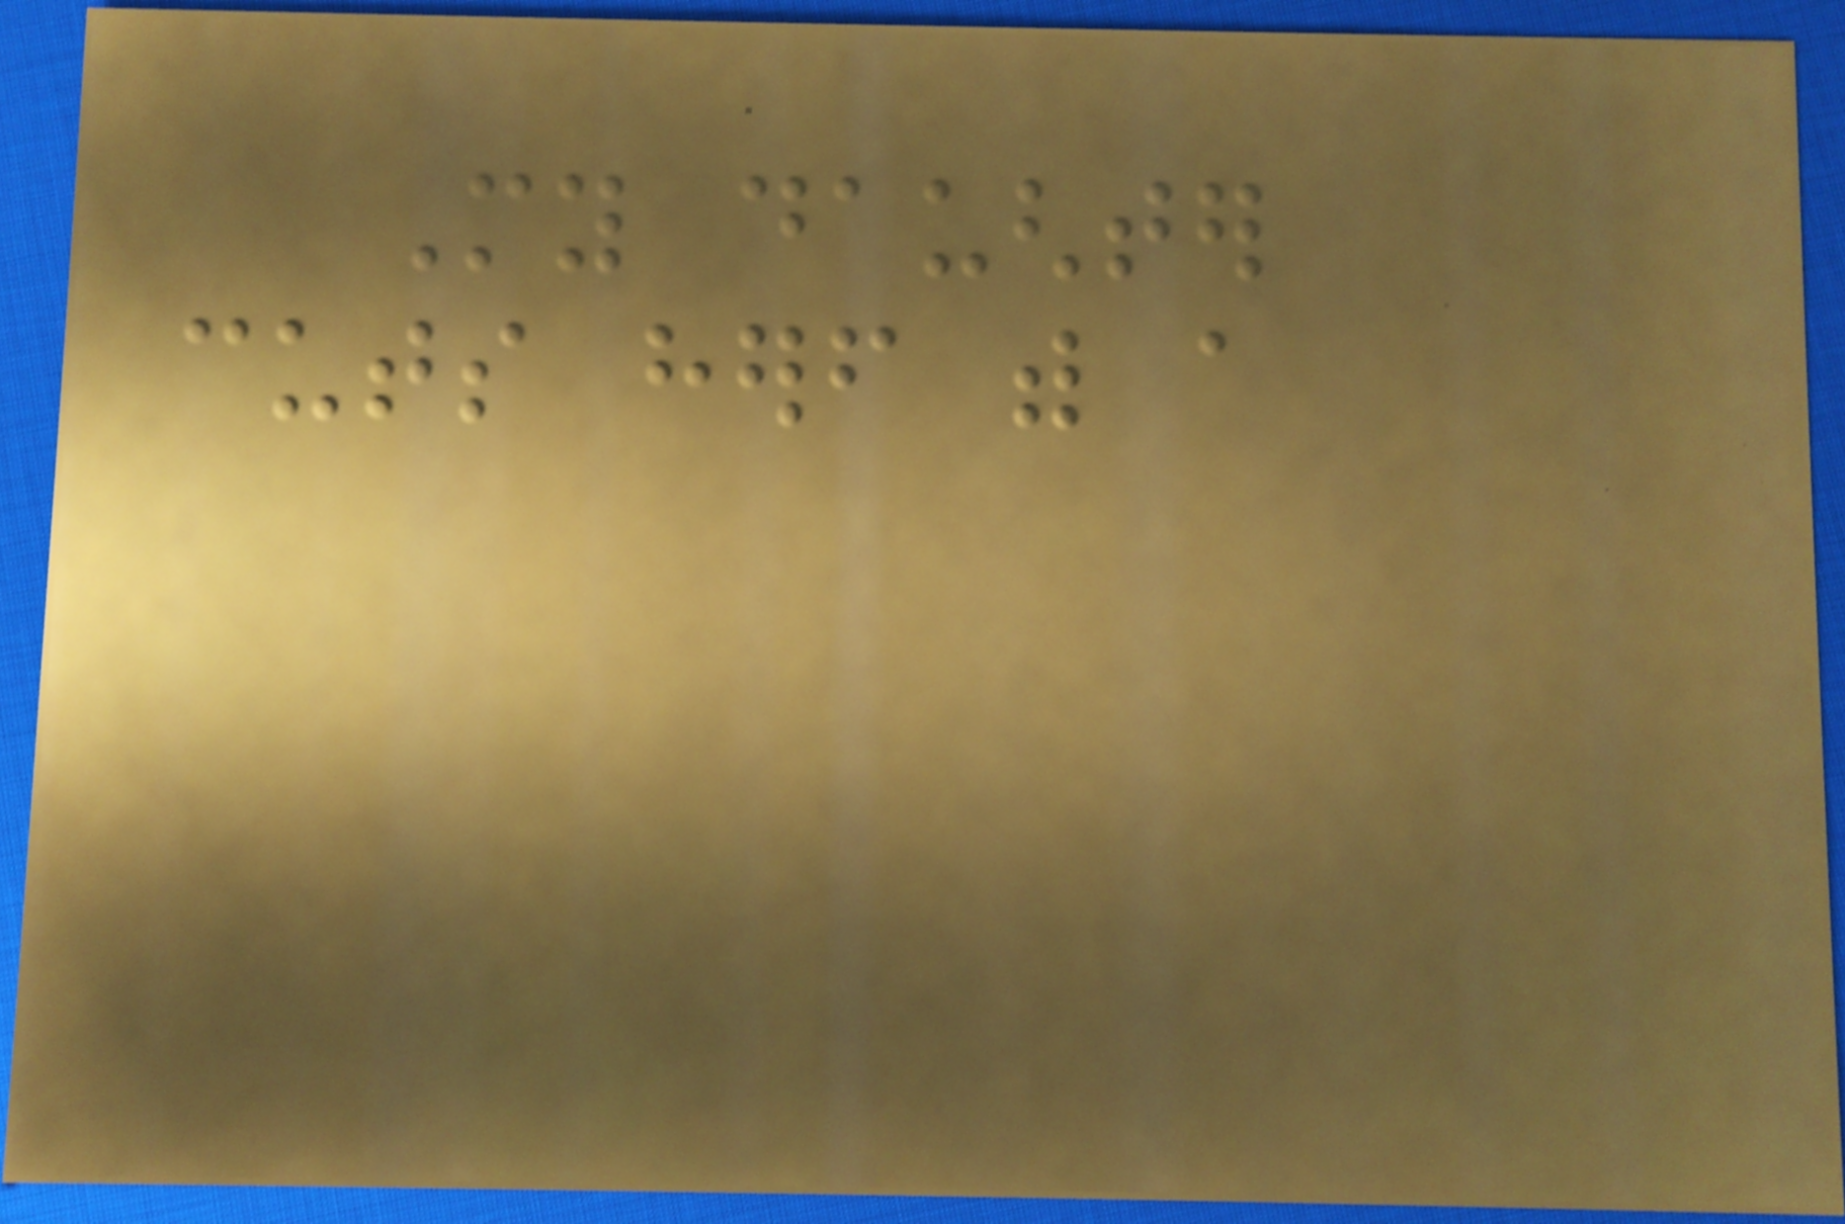My daughter
cuts herself with a
